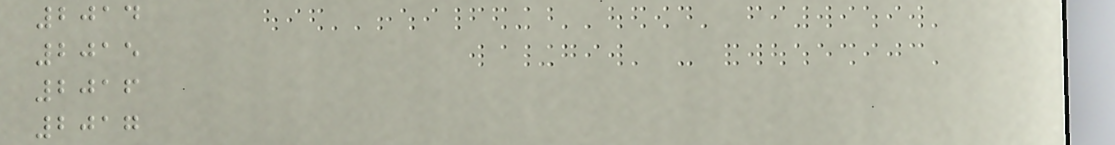2014
2015
2016
2017
